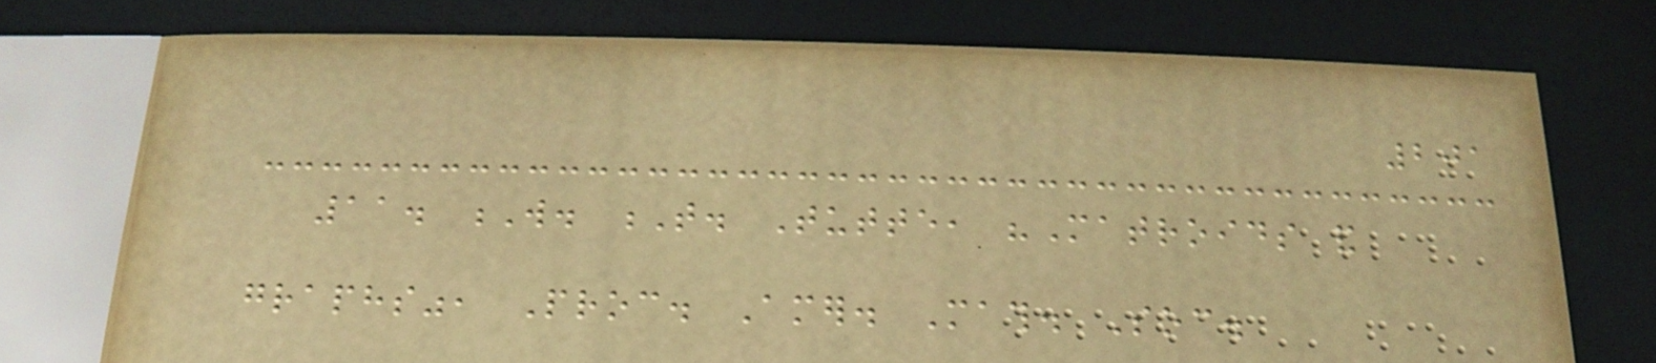201
11. W. T. Tutte, "Matroids and
graphs", Proc. Amer. Math. Soc.
